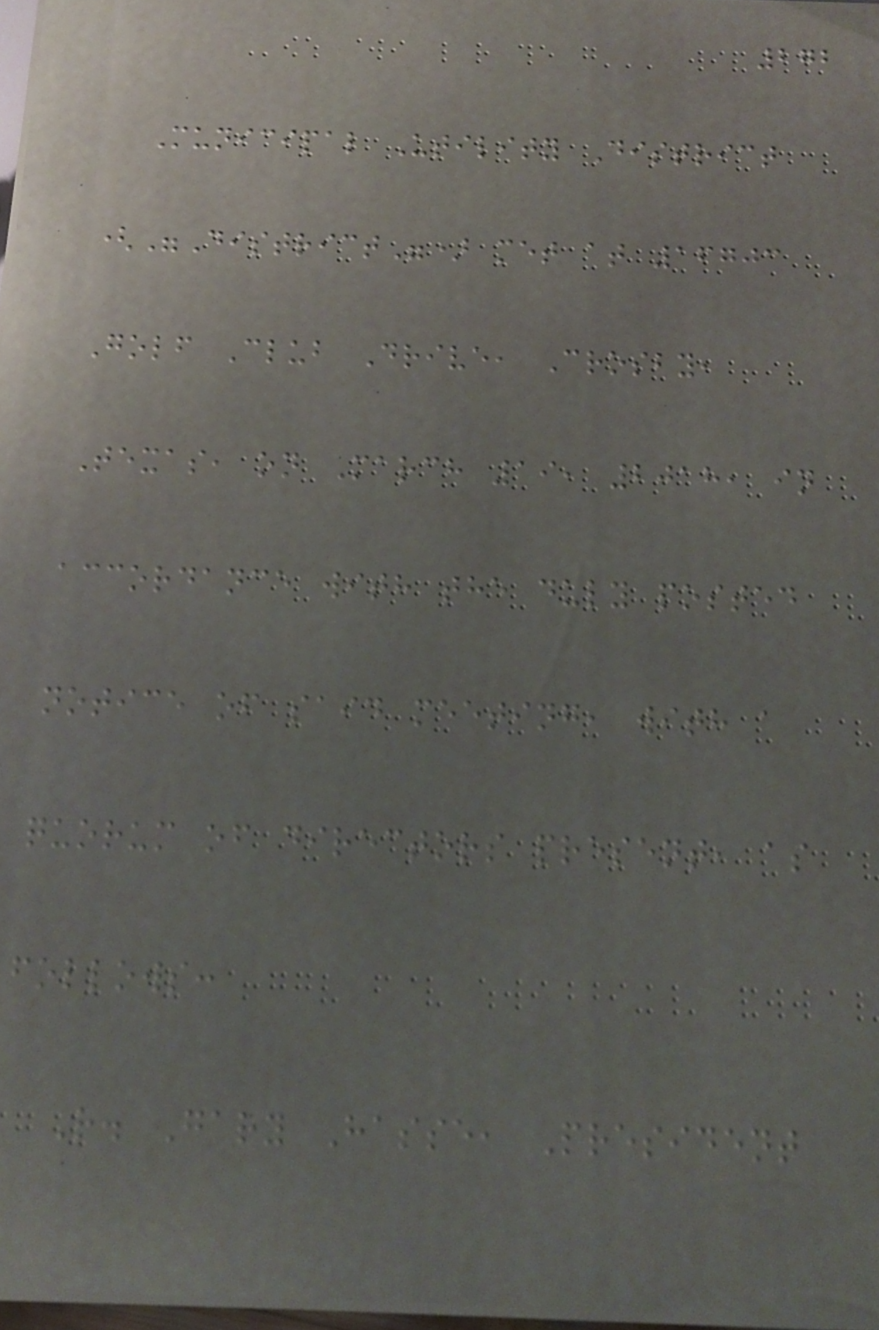272
Municipal Utility District
("District") met at 16703
Golf Club Drive, Crosby,
Texas, on March 19, 2018, in
accordance with the duly posted
notice of said meeting, with a
quorum of directors present, as
follows:
R. Gary Hasse, President
